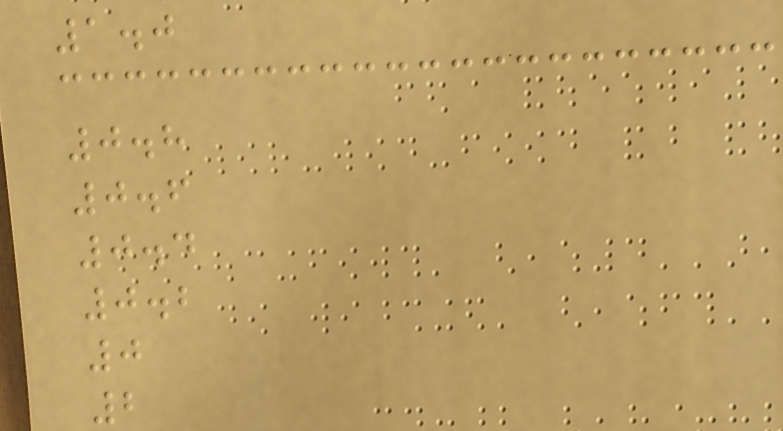1.0
0.8
0.6
0.4
0.2
0
2
